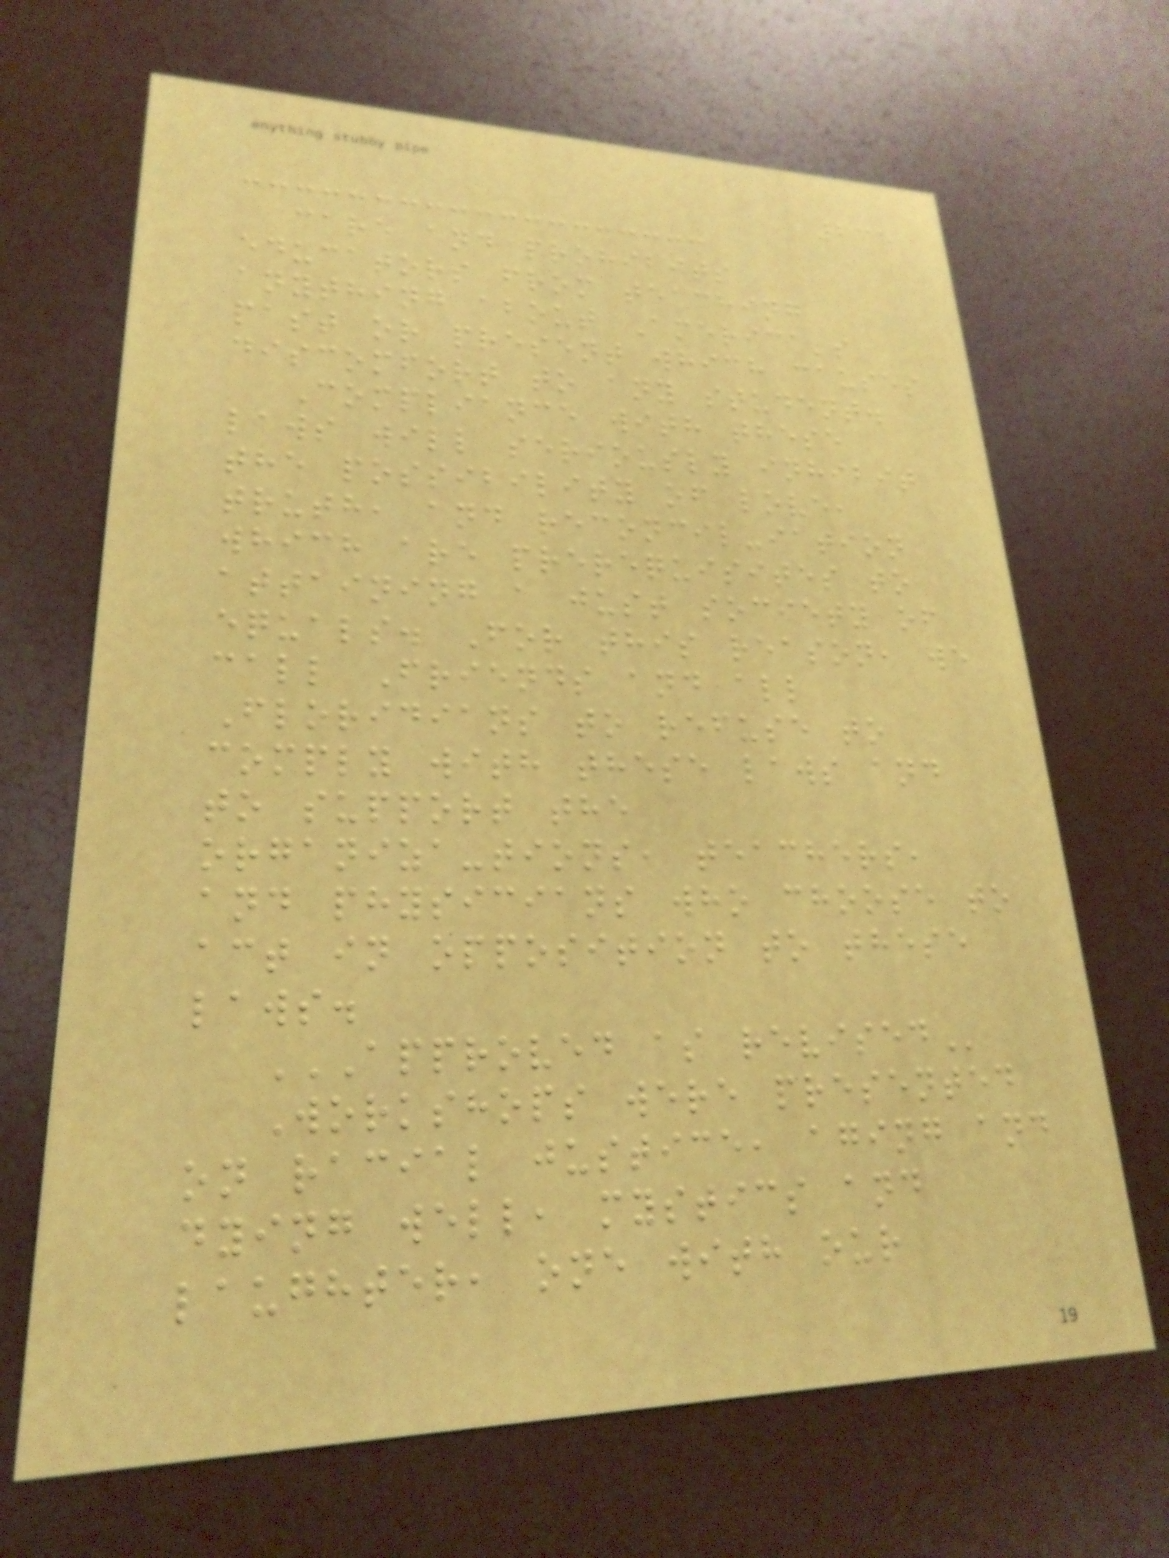235
care and prohibits
educators from teaching
anything about America's
past or present which causes
discomfort to any student.
Compliance with these
laws will seriously inhibit
the possibility of love,
truth, and reconcil-iation
which are prerequisites to
attaining a just society of
equals. For this reason, we
call Friends and all
Floridians to refuse to
comply with these laws and
to support the
organiza-tions, teachers,
and physicians who choose to
act in opposition to these
laws.
APPROVED AS REVISED
Workshops were presented
on racial justice, aging and
dying well, mystics and
laughter, one with our
